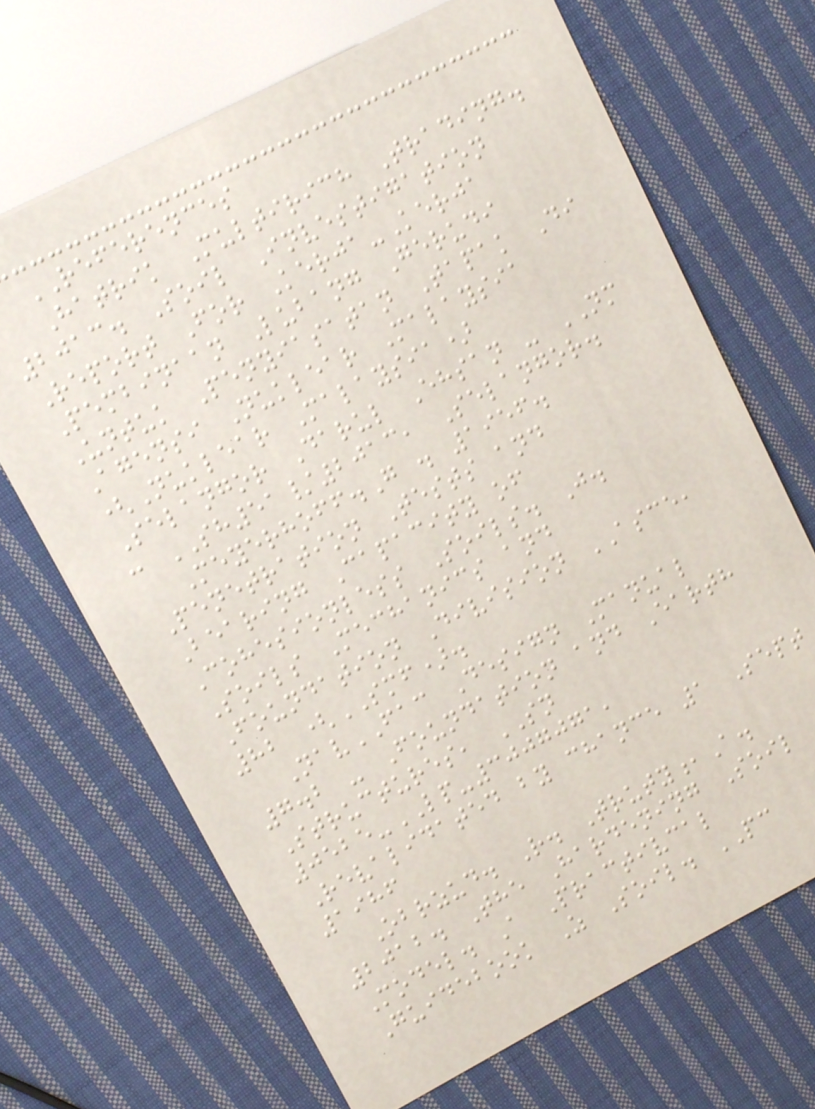REFERENCES
Hatrik Multirich Trading.
2013. Soil Investigation
Report For Kerja-Kerja
Pembinaan Lubang Gerudi
Untuk Penyiasatan Tapak Di
Agensi Nuklear Malaysia
(Nuklear Malaysia)
Selangor Darul Ehsan - NM
: SH51/2013, Selangor.
Meyerhoff.G . 1956.
Penetration Tests and
Bearing Capacity of
Cohesionless Soils. J.
Soils Mechanics and
Foundation Division ASCE,
82 (SMF).
NavFAC Design Manual
7.2 - Foundation and Earth
Structures, SN
0525-LP-3007071,
Revalidated by chance 1 Sept
1986
Obrzud. R. Truty,A.
2012. The Hardening Soil
Model. A Practivcal
Guidebook Z Soil. PC
